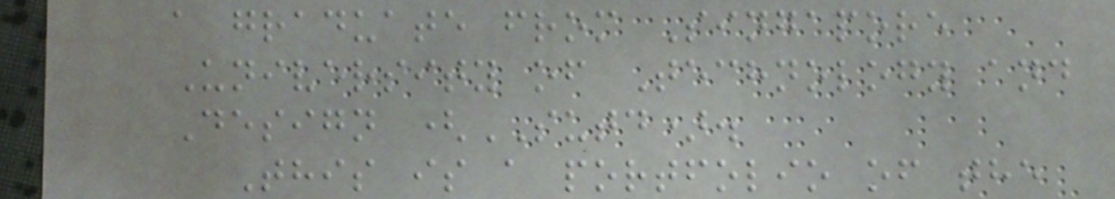a graduate from Singapore
University of Technology and
Design (SUTD).
This is a portfolio of the
